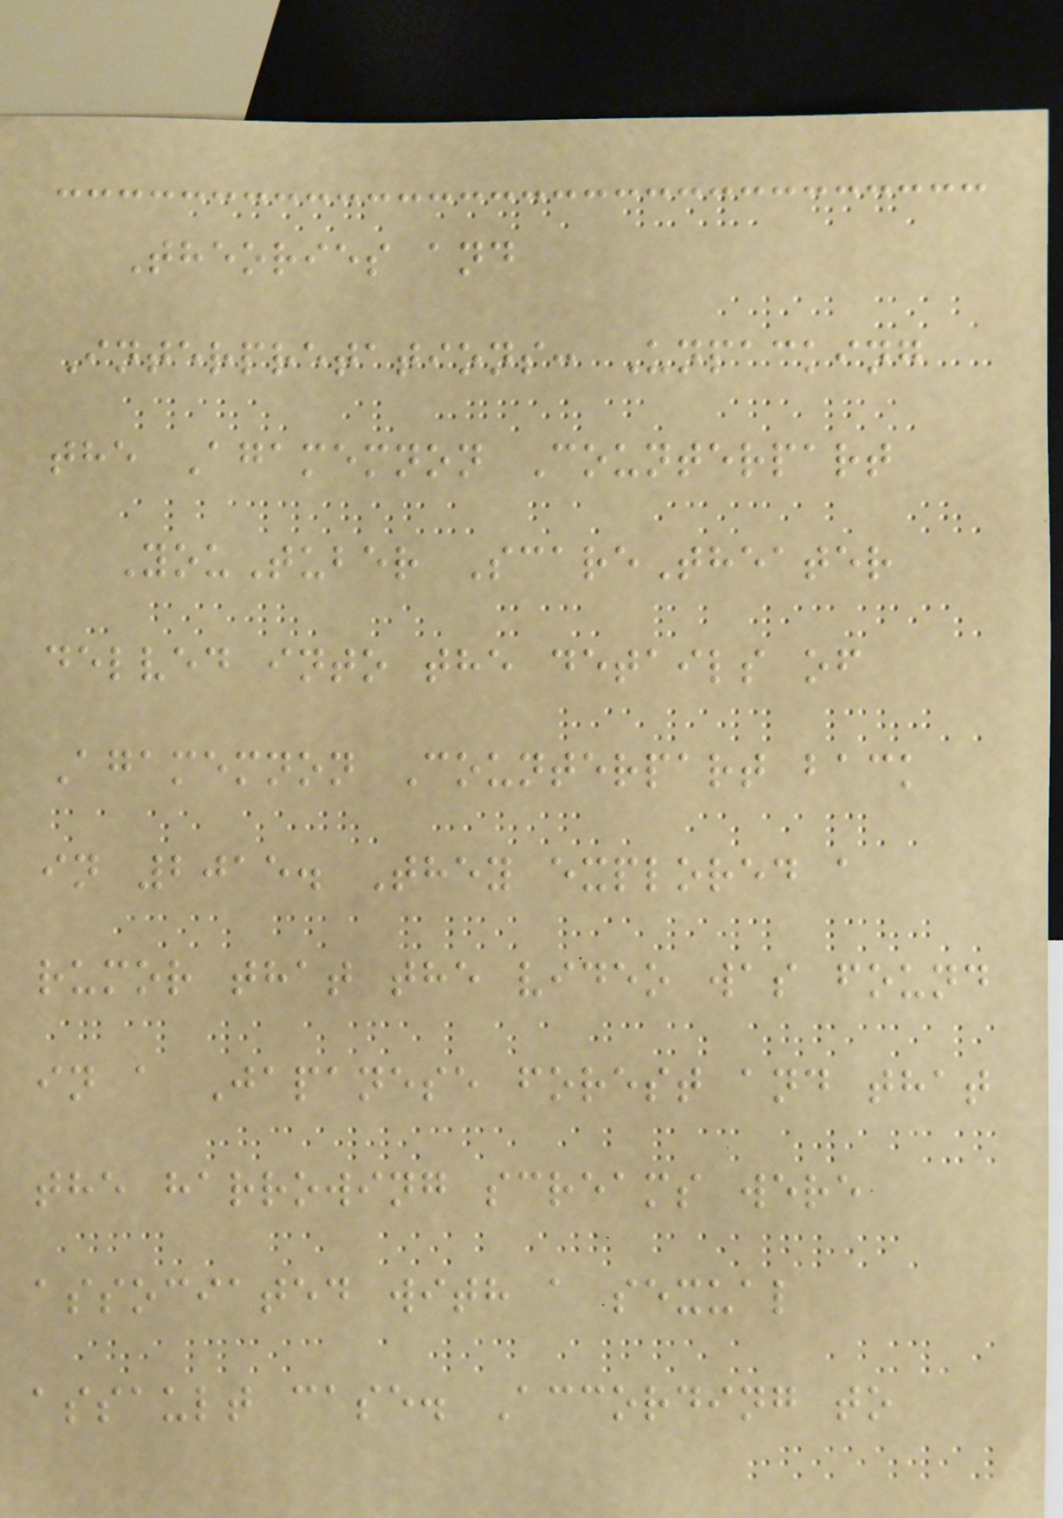Theories and
Interpretations: Unpacking
the Agamemnon Counterpart
YouTuber ScareTheater
delved into the details of
Agamemnon Counterpart back
in 2015. They explored a
rumor that the video was found
in a Japanese forest and that
the harrowing screams were
associated with a sexual
assault case. According to
